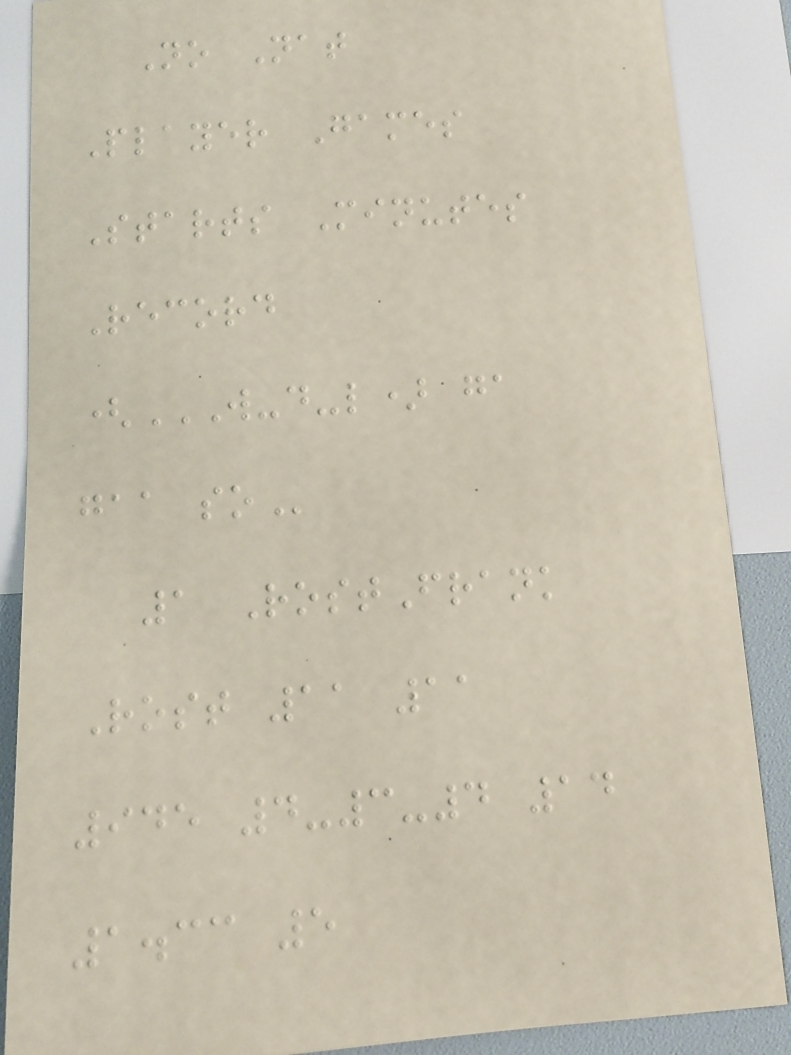No Nat
Player Games
Starts Minutes
Record
(W-D-L) GA
GAA SO
1 RostFrank
Rost 11 11
945 4-3-4 14
1.33 5
